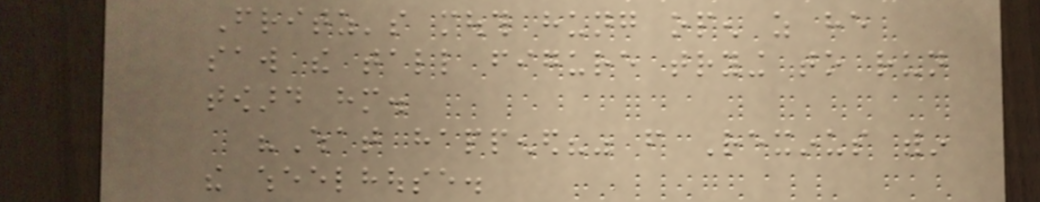Fritz's mouth hung open as he
saw the tall figure trying to run
toward him.
"What happened?" from Rexinus within
the wheelhouse.
